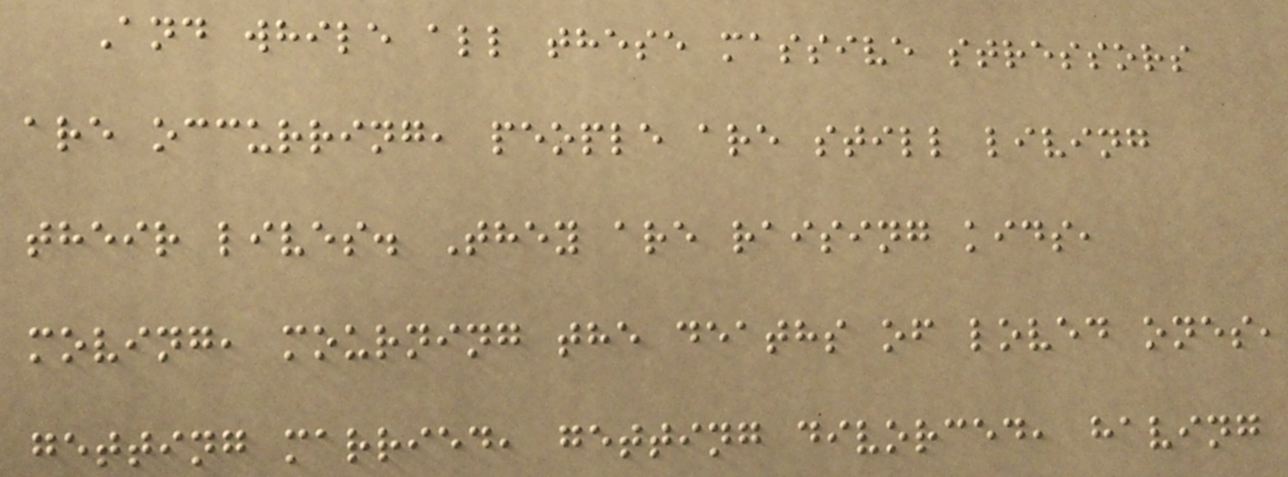And while all these massive stressors
are occurring, people are still living
their lives. They are raising kids,
moving, mourning the deaths of loved ones,
getting married, getting divorced, having
